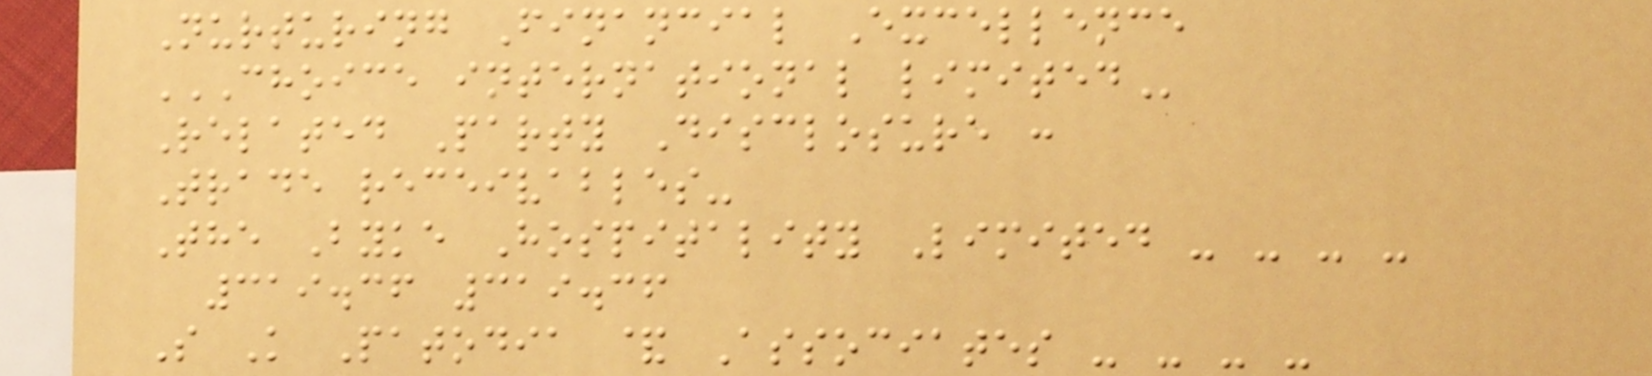Nurturing Financial Excellence
CHOICE INTERNATIONAL LIMITED
Related Party Disclosure :
Trade receivables-
The Byke Hospitality Limited - - - -
319.36 319.36
S K Patodia & Associates - - - -
